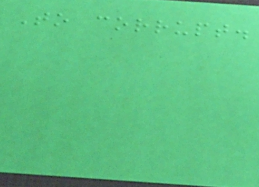To corrupt.
